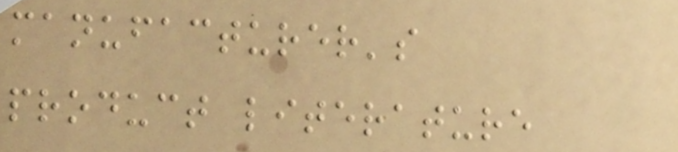manufacturer's
product literature
